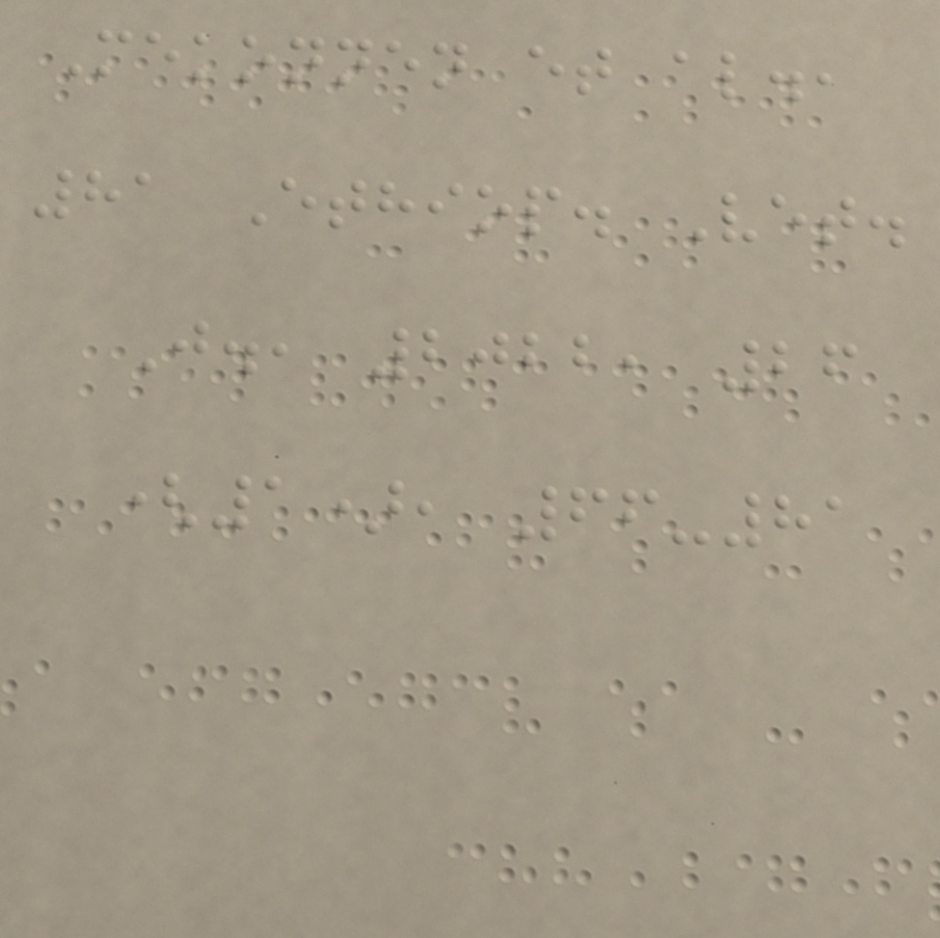Mekonnen et al.,
81 Ethiop. Vet.
J., 2022, 26
(1), 66-81
